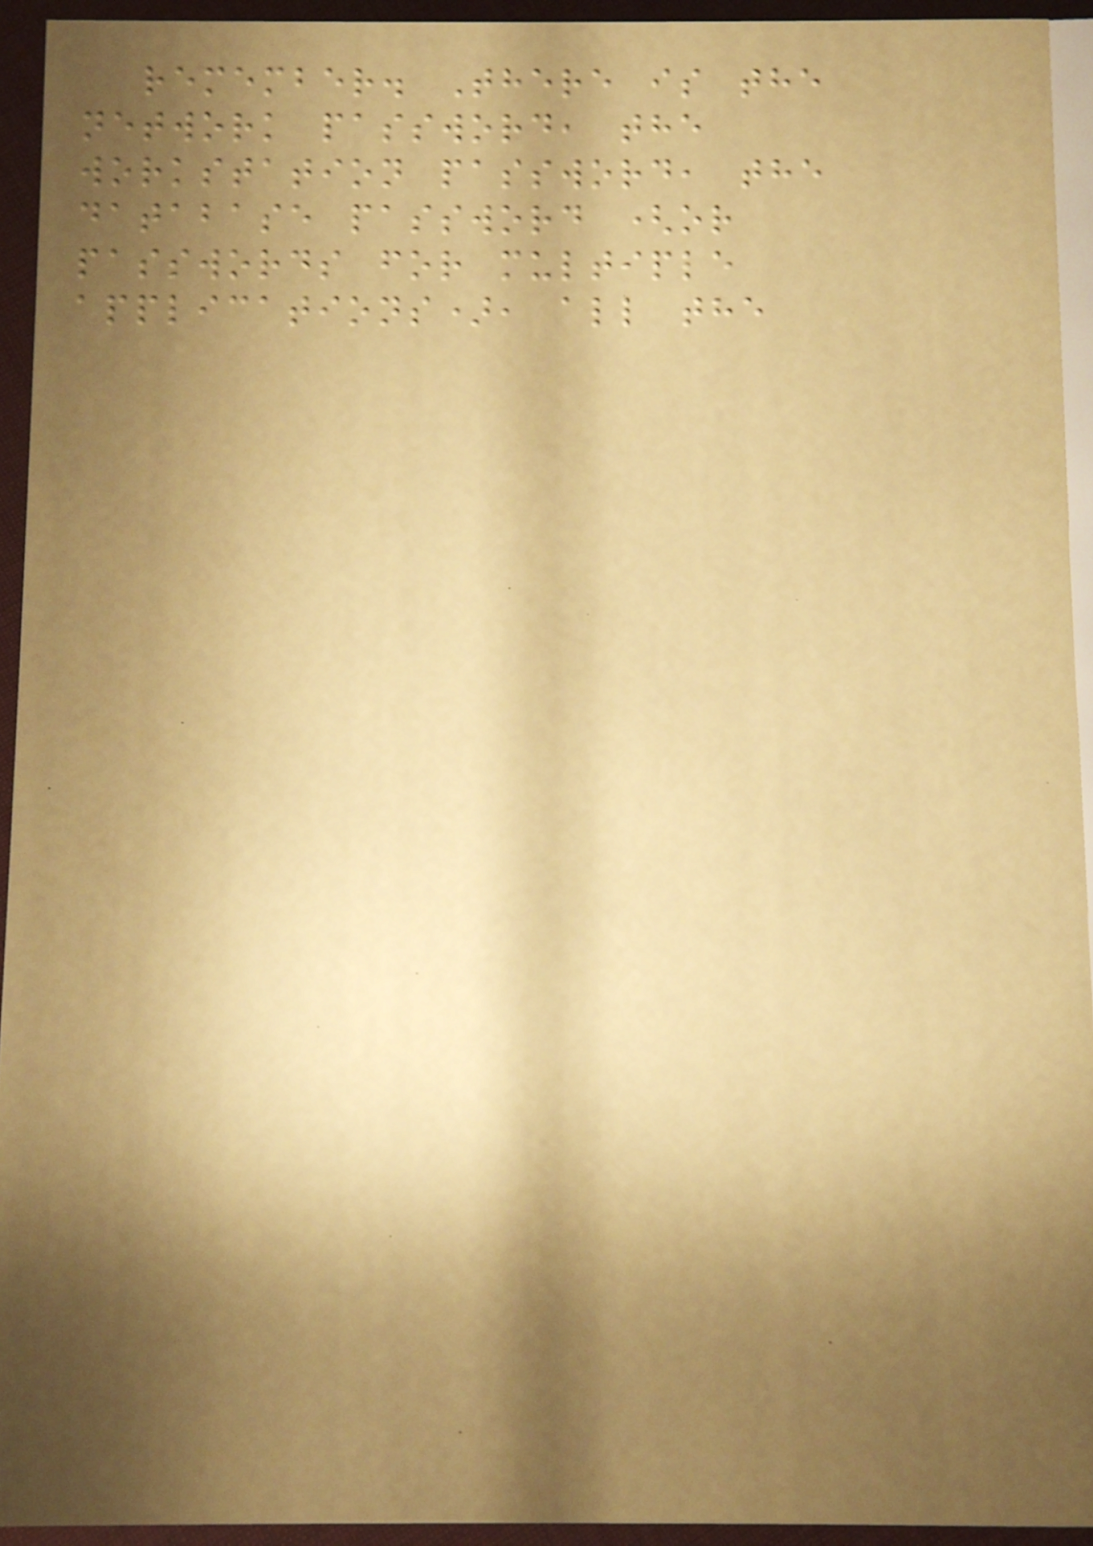remember. There is the
network password, the
workstation password, the
database password (or
passwords for multiple
applications), all the
